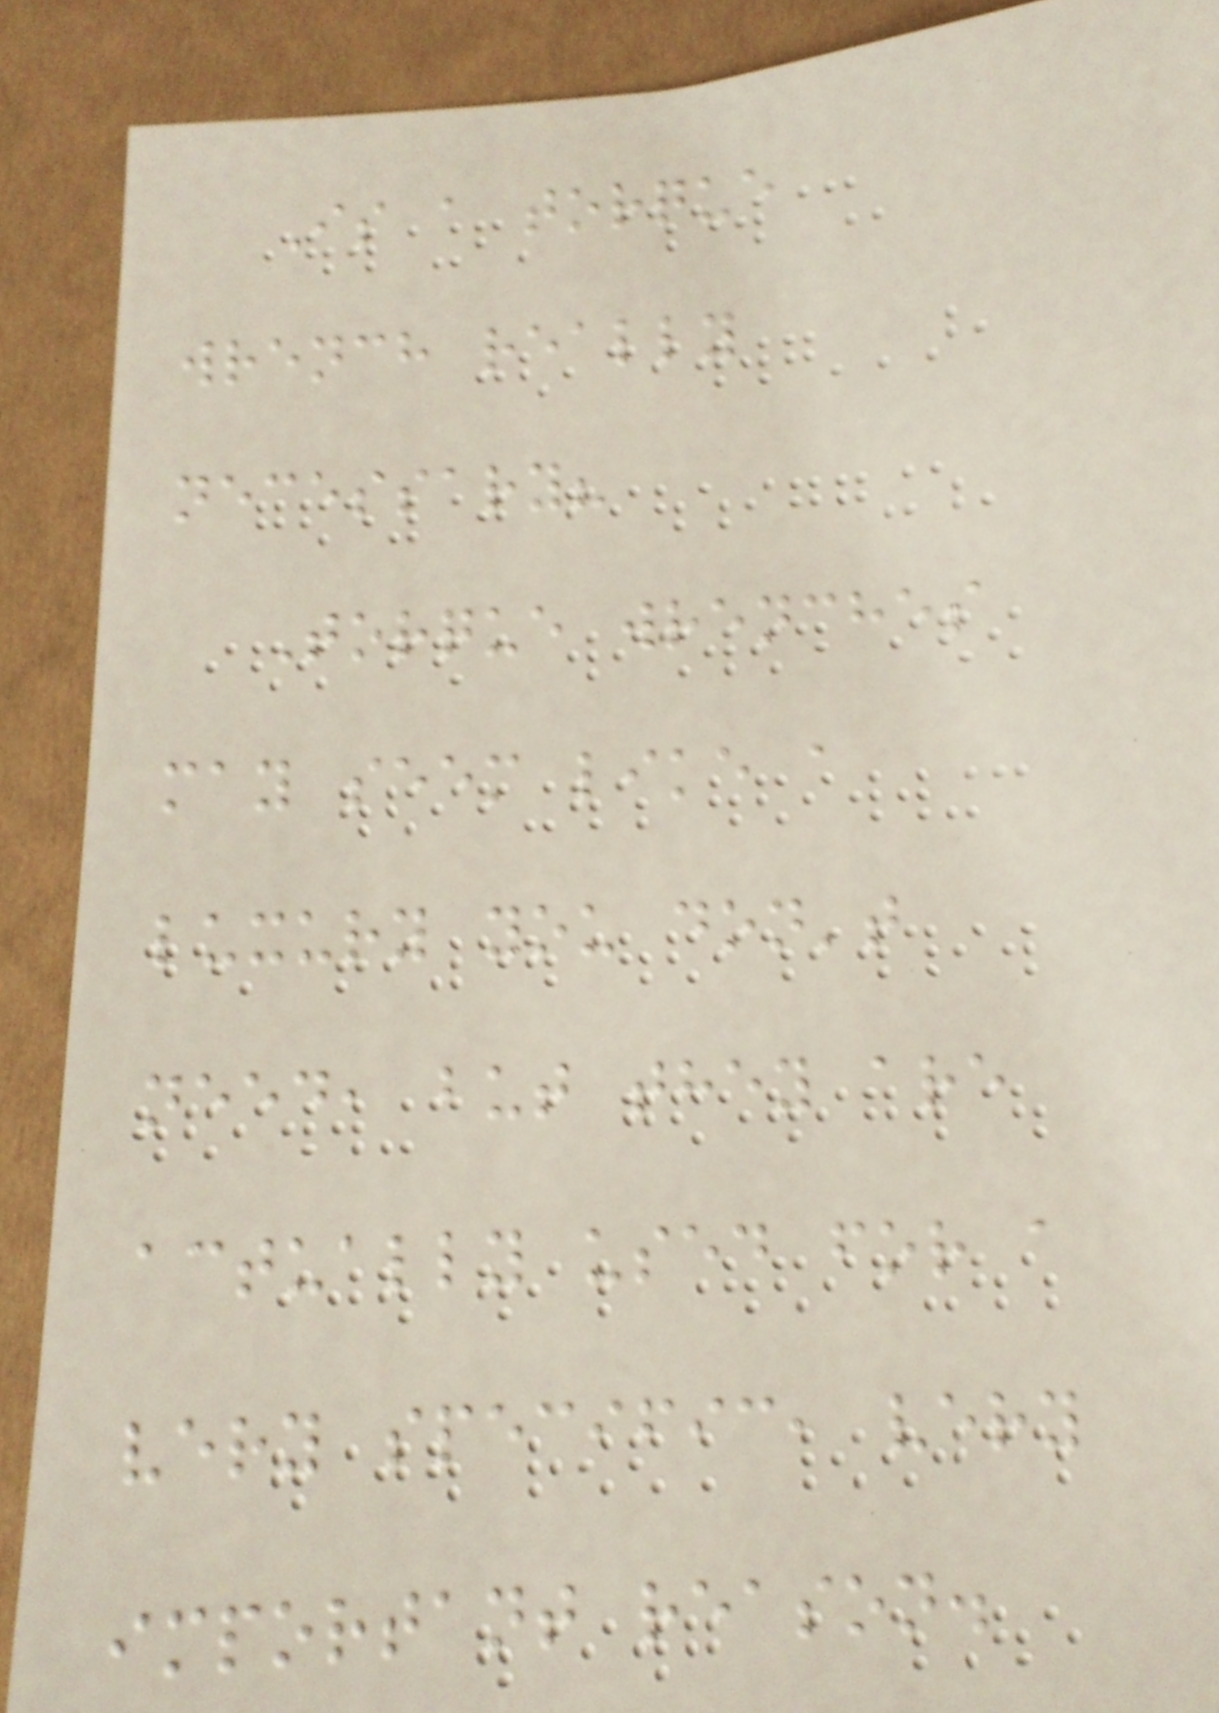Is a torque
wrench really
necessary?
Torque wrenches
may seem like a
luxury you don't
need, but they are
actually used for a
very specific, very
important reason.
